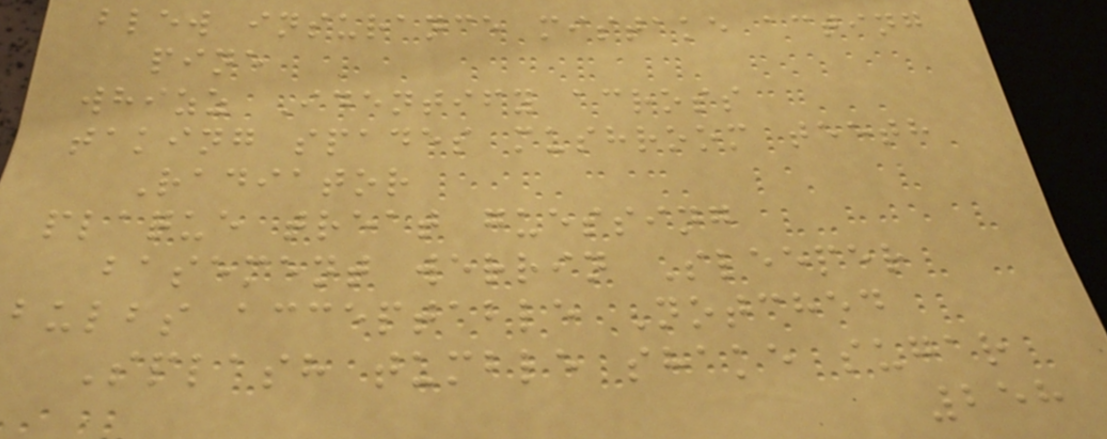blew insurance mistake acting
pine
whizz Identify across
taking spades mushroom teeth
Radiator
plaque treat guessing
basement werrin Sleeper
bulbs acceptable Notched
Splash tumble shake sugar
258
